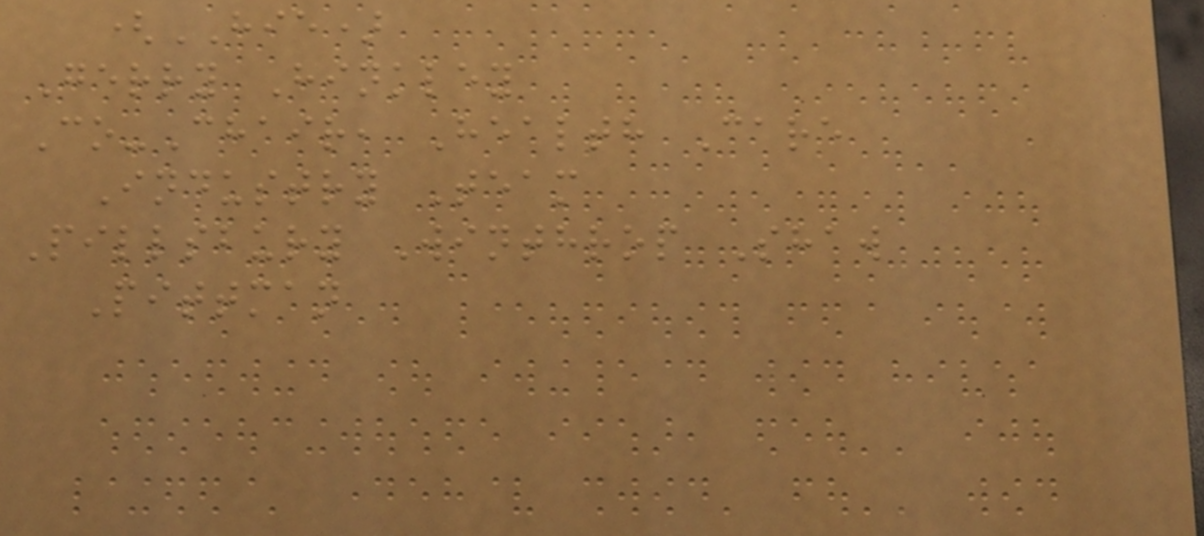(HIE)
Gerry Hinkley
Co-Chair, Health Care
Industry Team
Pillsbury Winthrop Shaw
Pittman
